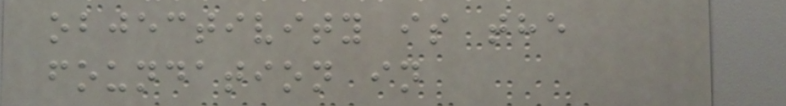objectivity is the
foundation in
